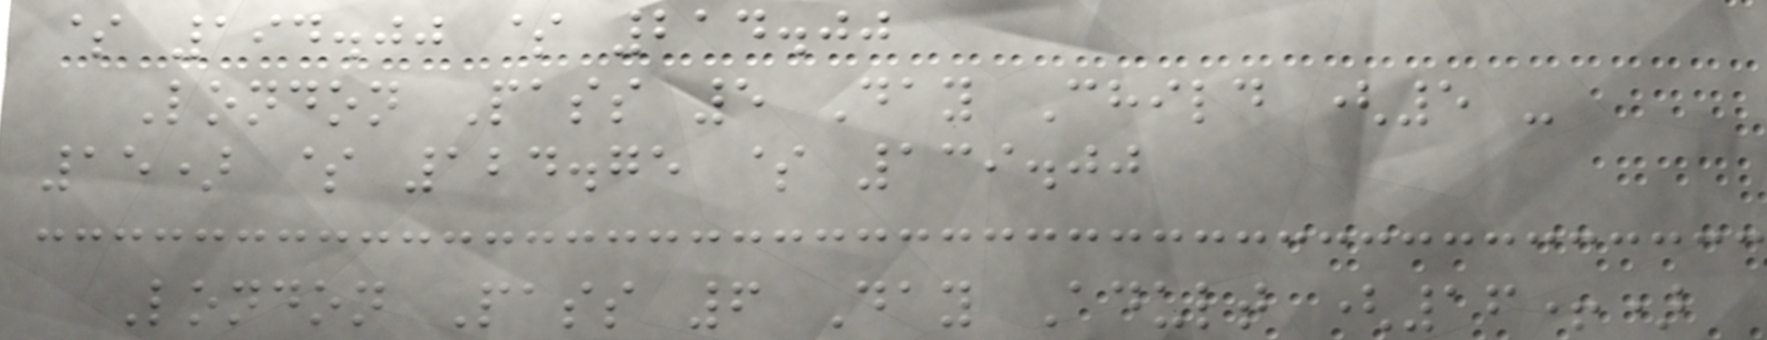$ 194.00 $ 214.00
London Pass 5 Day Child (5 -
15) $ 124.75 $ 139.00
London Pass 6 Day Adult (16+)
